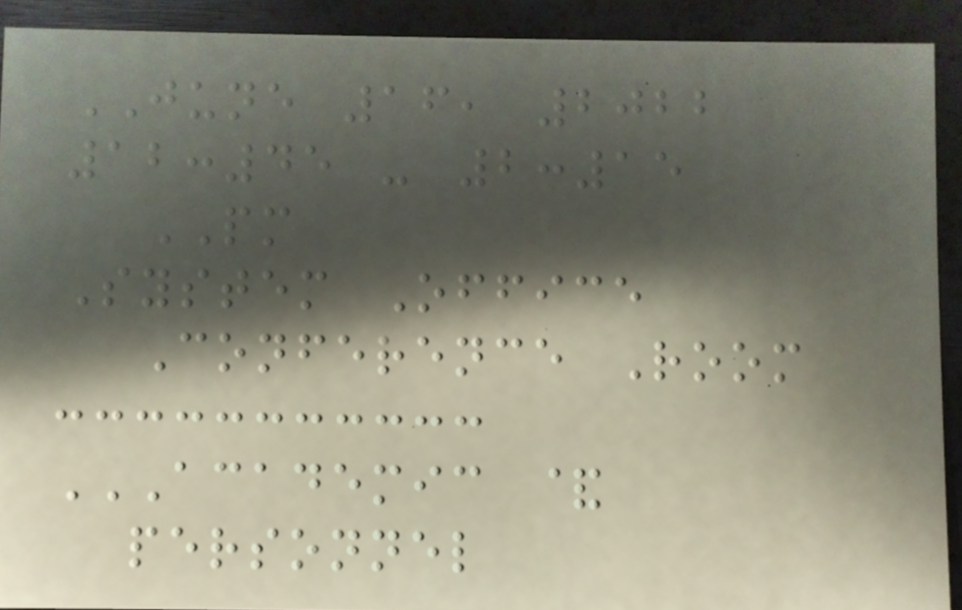JUNE 16, 2022
12:45 - 2:15
PM
System Office
Conference Room
ACADEMIC &
PERSONNEL
